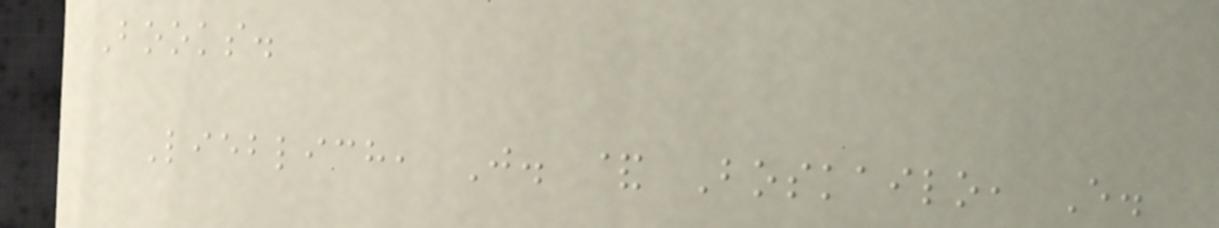Books.
Lieblich, J. & Boskailo, E.
